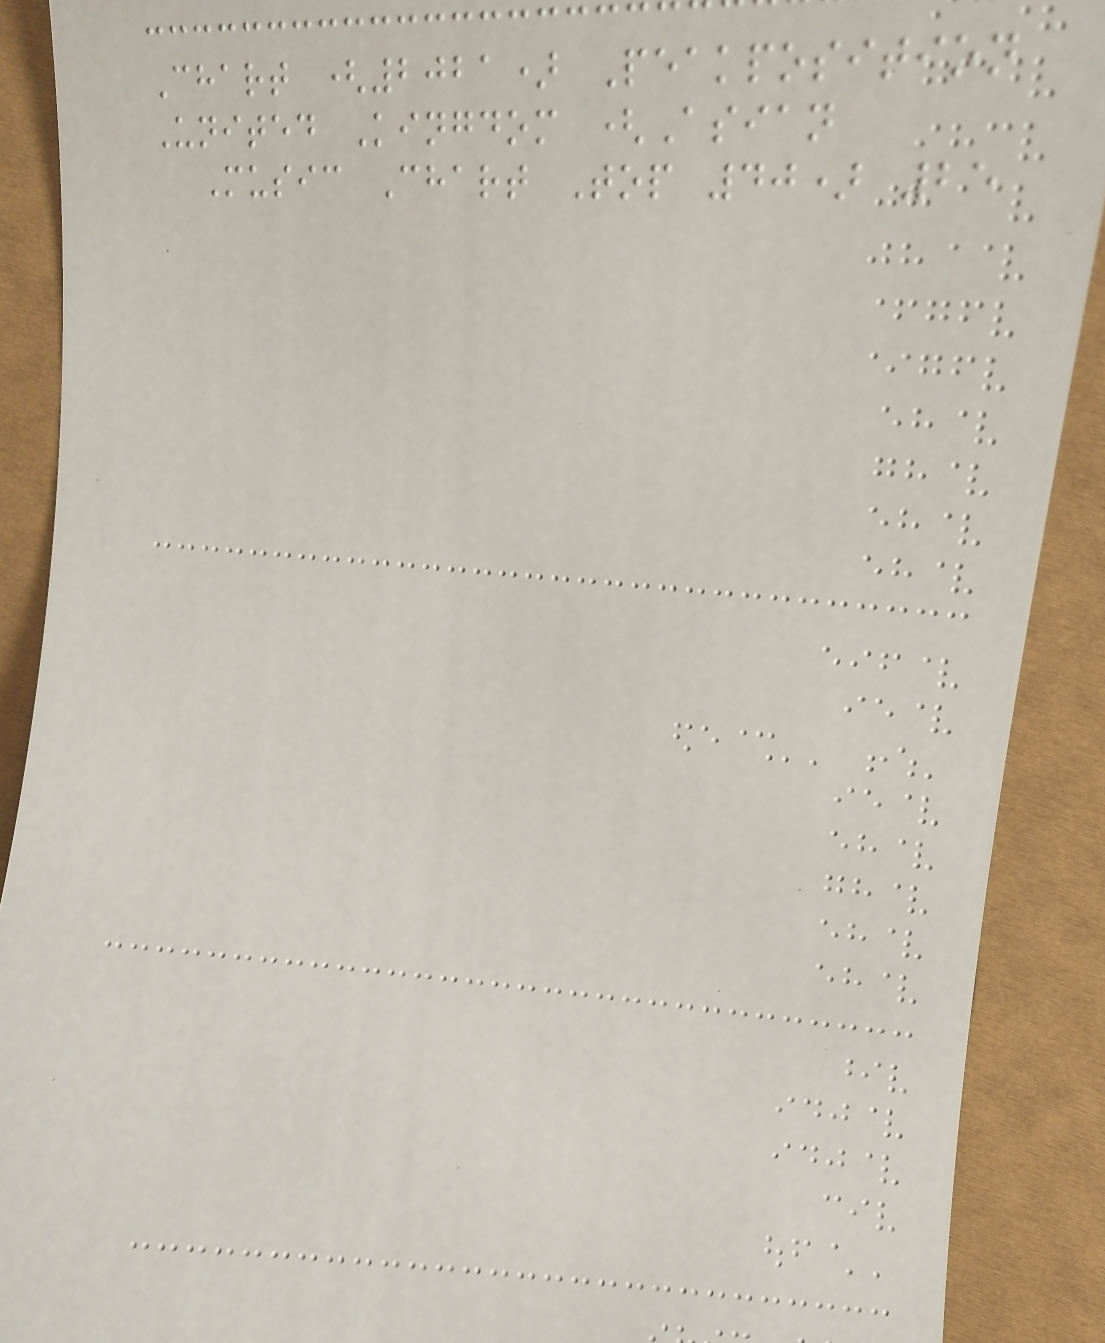Chart (2021) Peakposition
United Kingdom (Asian
Music Chart Top 40) 25
